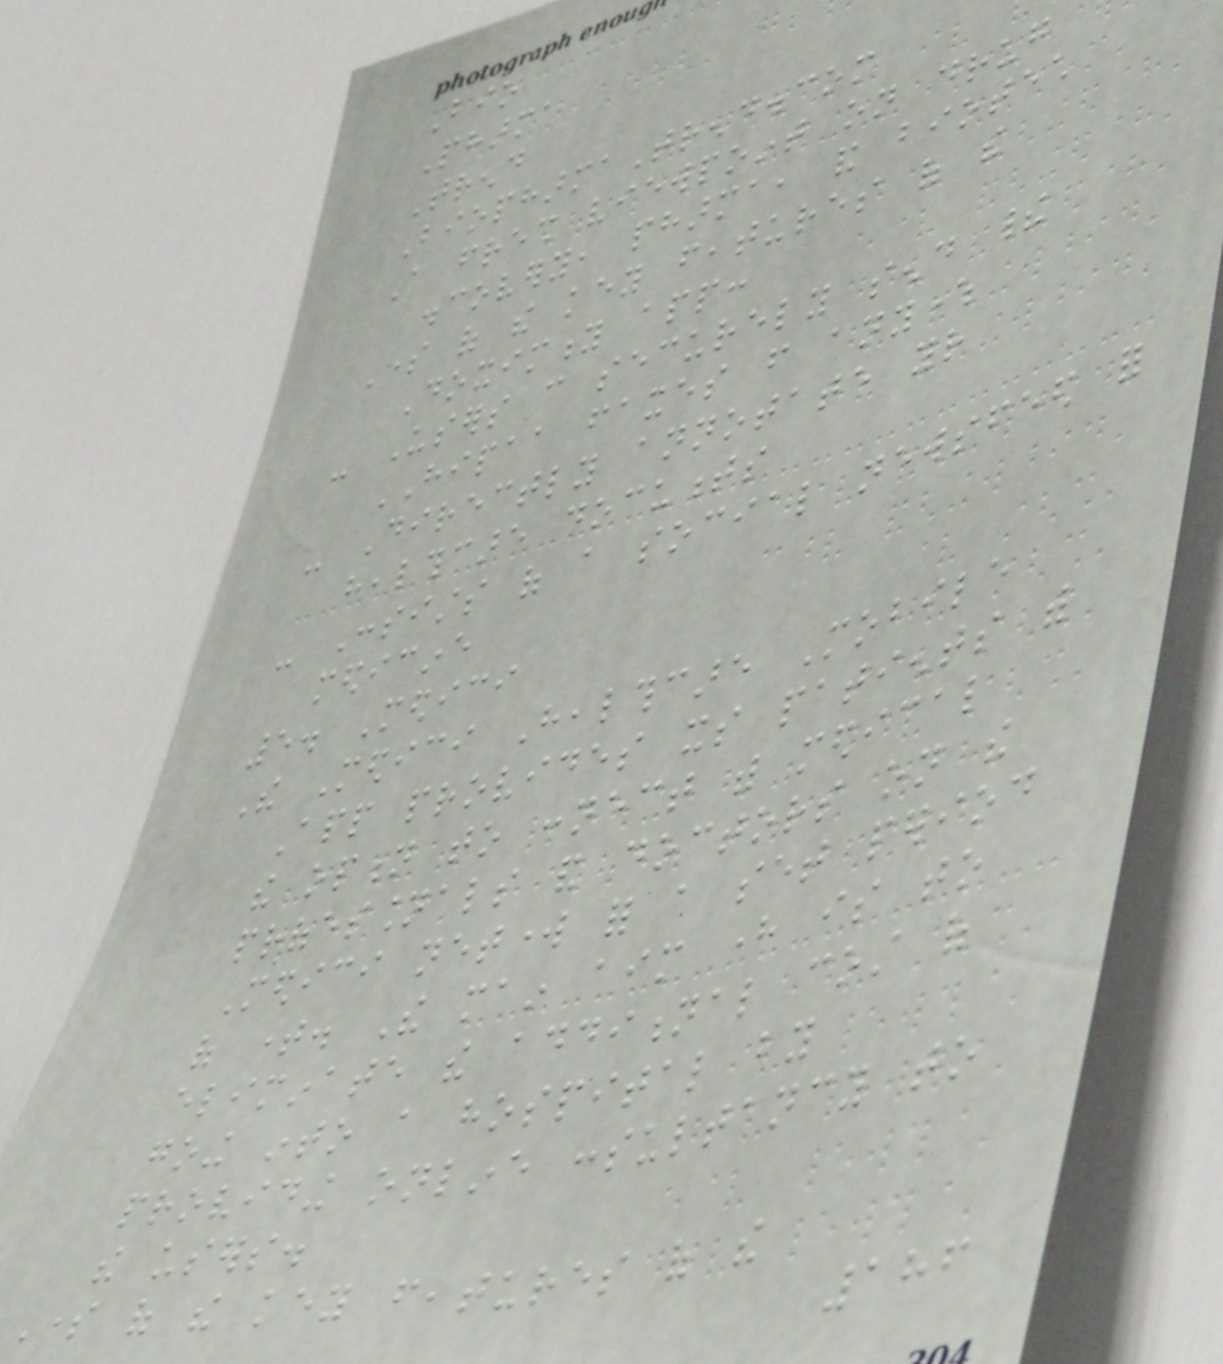Bio
Pharma
Trend
BiopharmaTrend.com
A fresh viewpoint on drug
discovery, pharma, and biotech
Some of the key features of the
Doximity app:
- Users can securely send their
HIPAA faxes from anywhere
- Directly annotate your
healthcare documents
- Consists of a social newsfeed for
medicine
5. Medici
The Medici Healthcare Mobile
App provides its patients with
the option to connect with medical
professionals and doctors on the
Medici network for a set period
of time. The main aim here is to
eliminate the additional cost of
going into a hospital by
providing online consultancy to
the users.
Some of the key features of the
186
